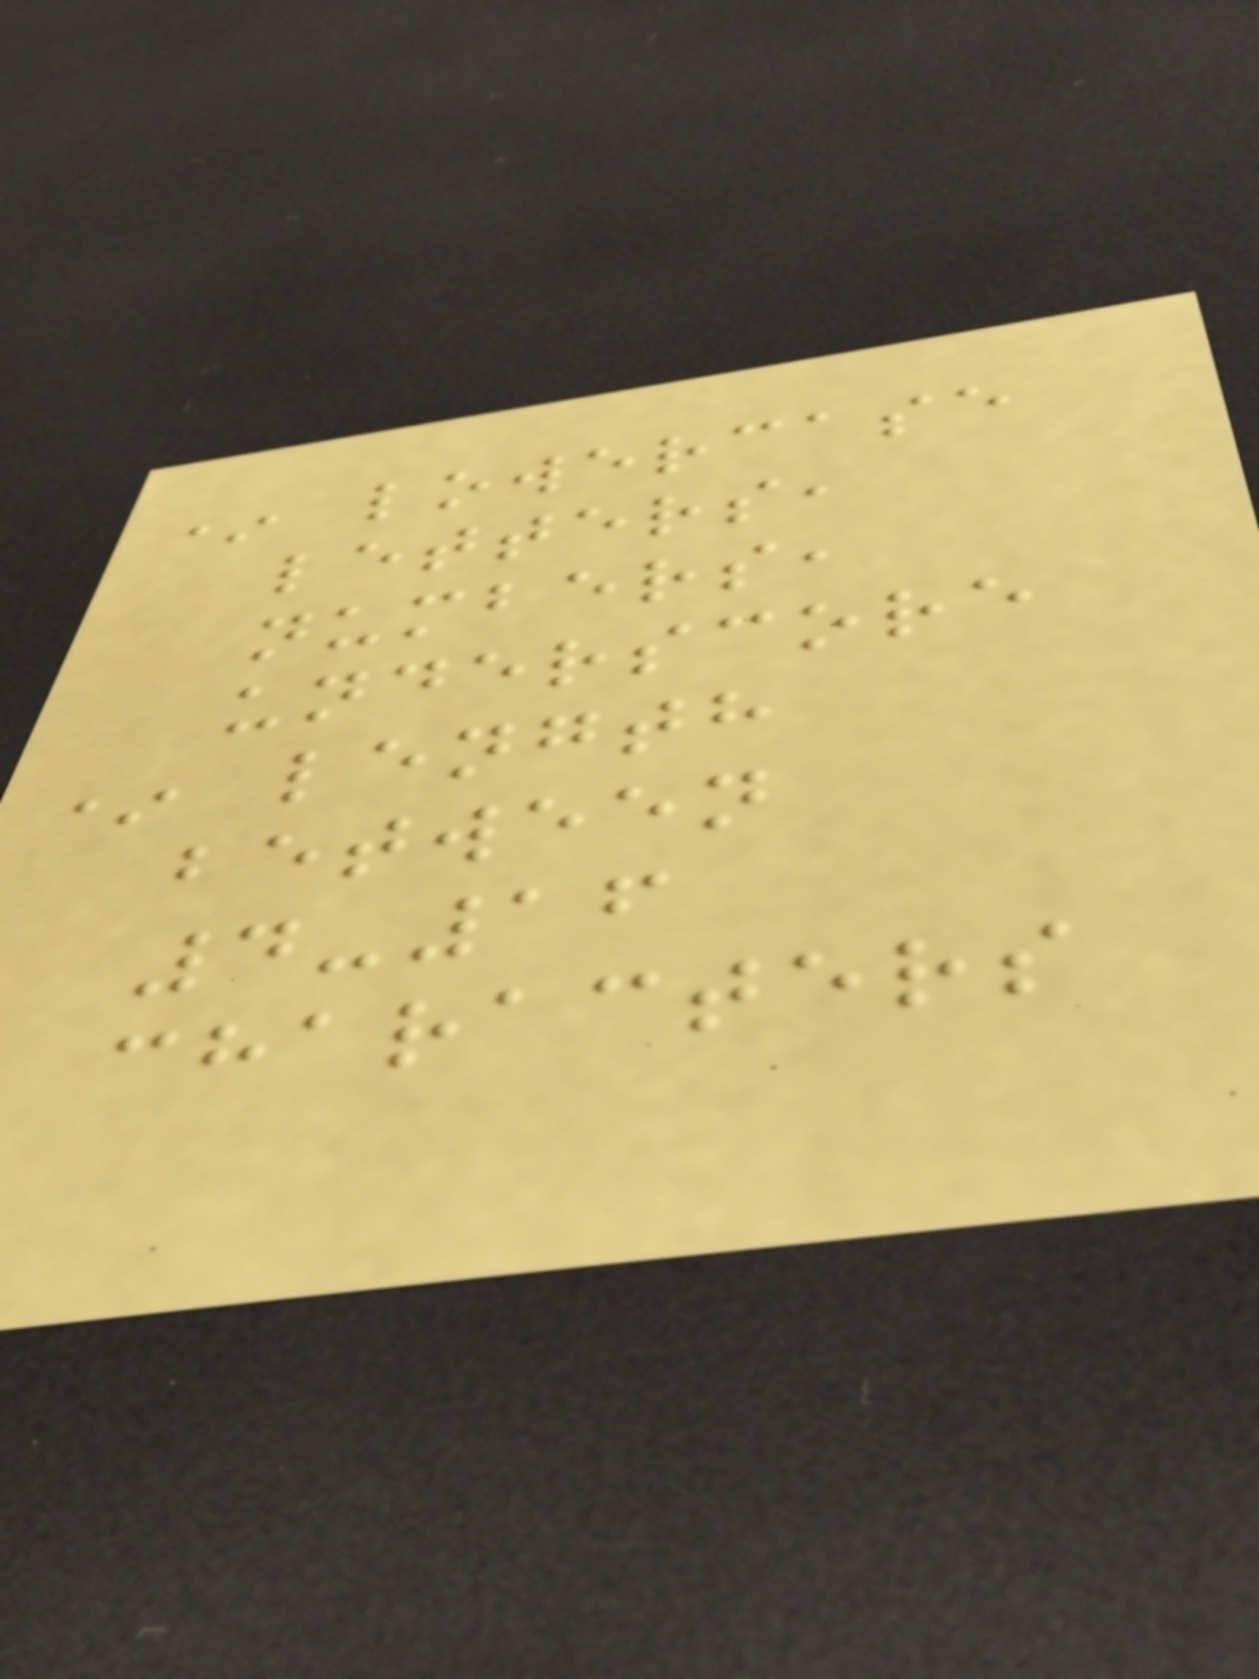* lowercase
letters,
numbers,
underscore
* length
between
4-16
characters
